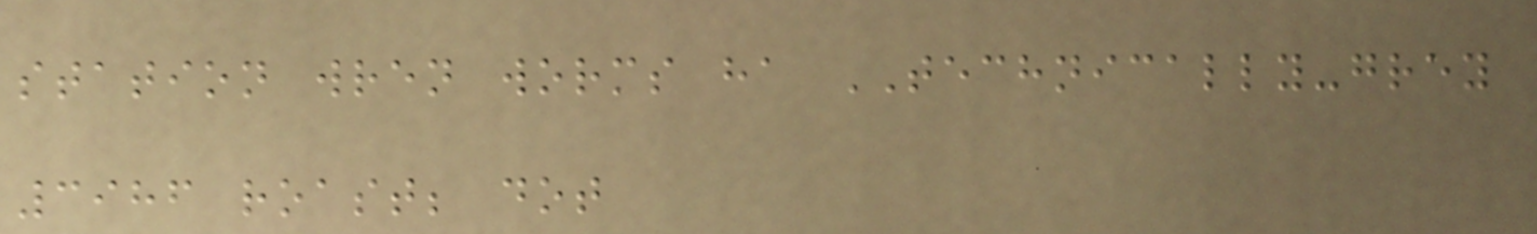station wren worms ha TECHNICALLY-grey
3986 roast; dot
